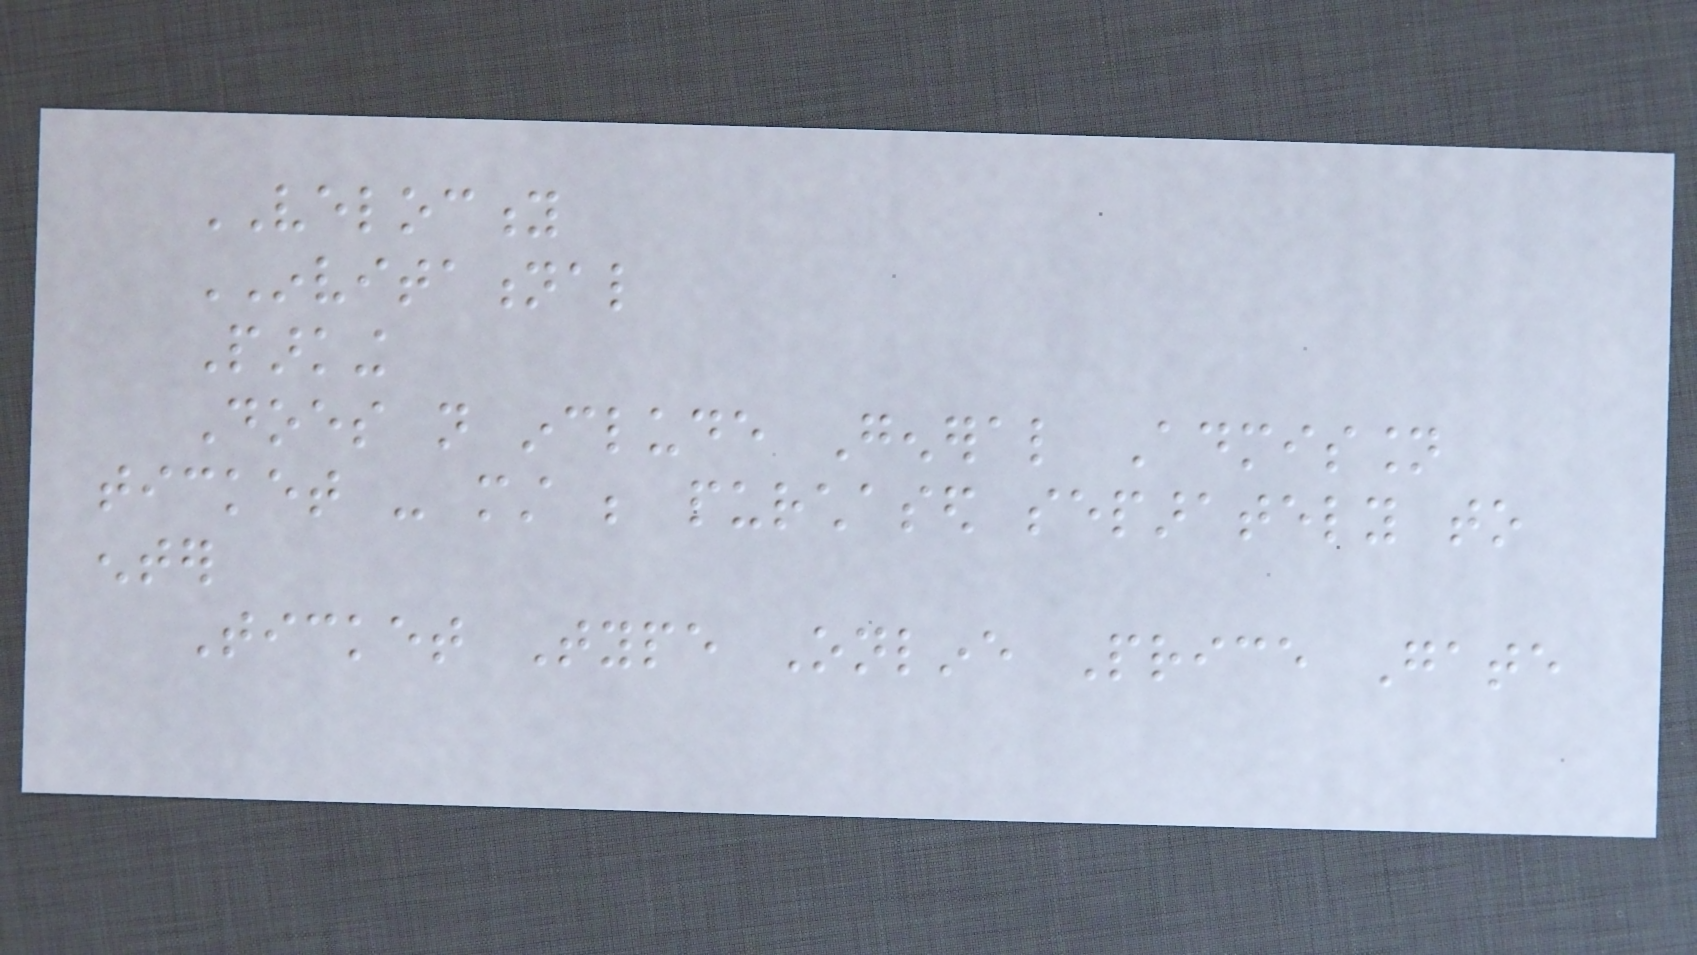VELOCITY
INVITATIONAL
Parking
Does not include General Admission
ticket - must be purchased separately to
enter
Ticket Type Online Price Gate
